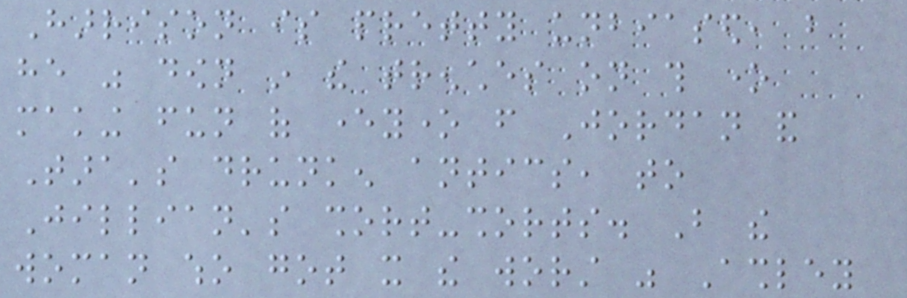Harrison is pretty unbiased, but
he was down in the trenches on this one
making fun of everyone from Jordan and
Tara's drunken antics, to
Jillian's short-shorts. But the
woman who got it the worst was Ashley
